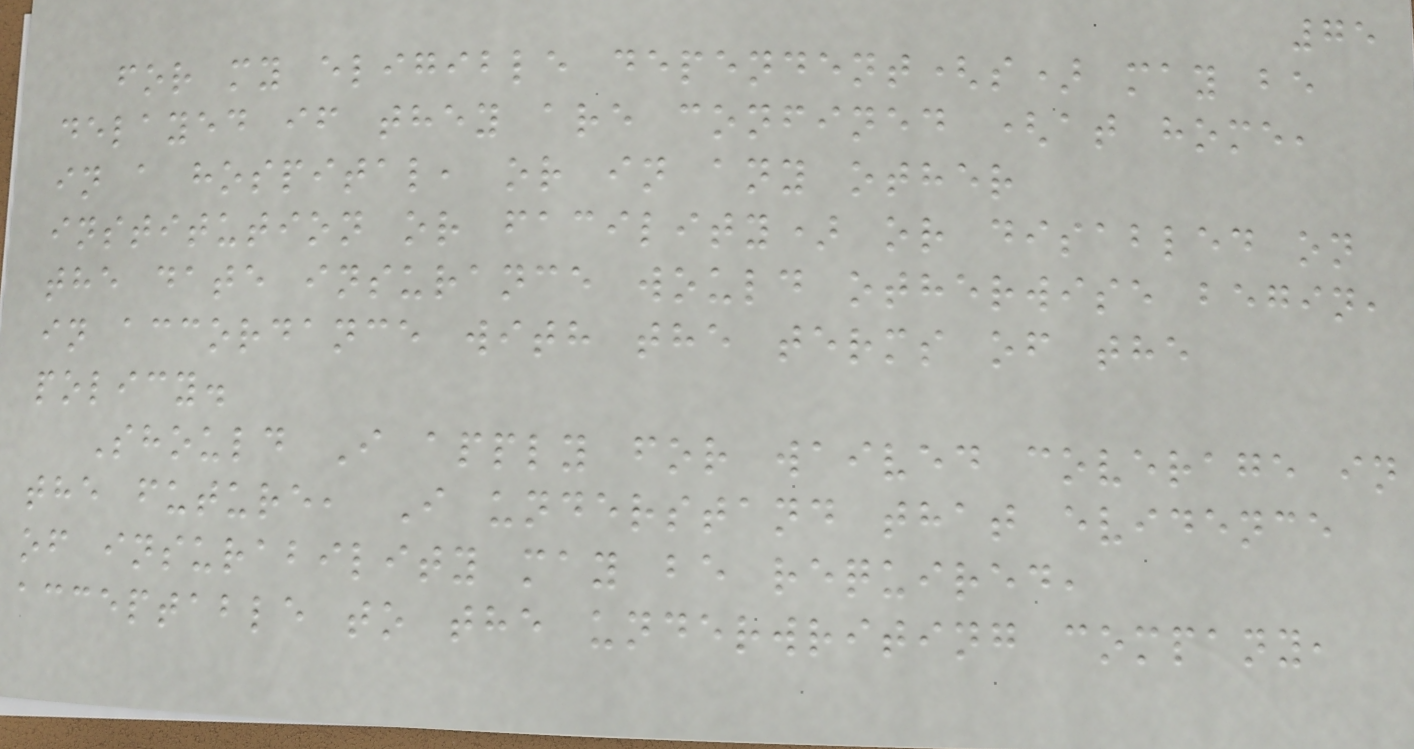75
for my eligible dependent(s) may be
delayed if they are confined (at home,
in a hospital, or in any other
institution or facility) or disabled on
the date insurance would otherwise begin,
in accordance with the terms of the
policy.
Should I apply for waived coverage in
the future, I understand that evidence
of insurability may be required,
acceptable to the underwriting company,
